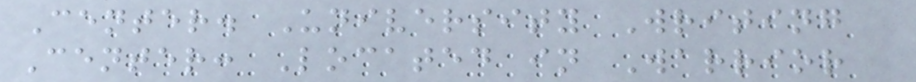Center. University Writing
Center: Located in Warrior
